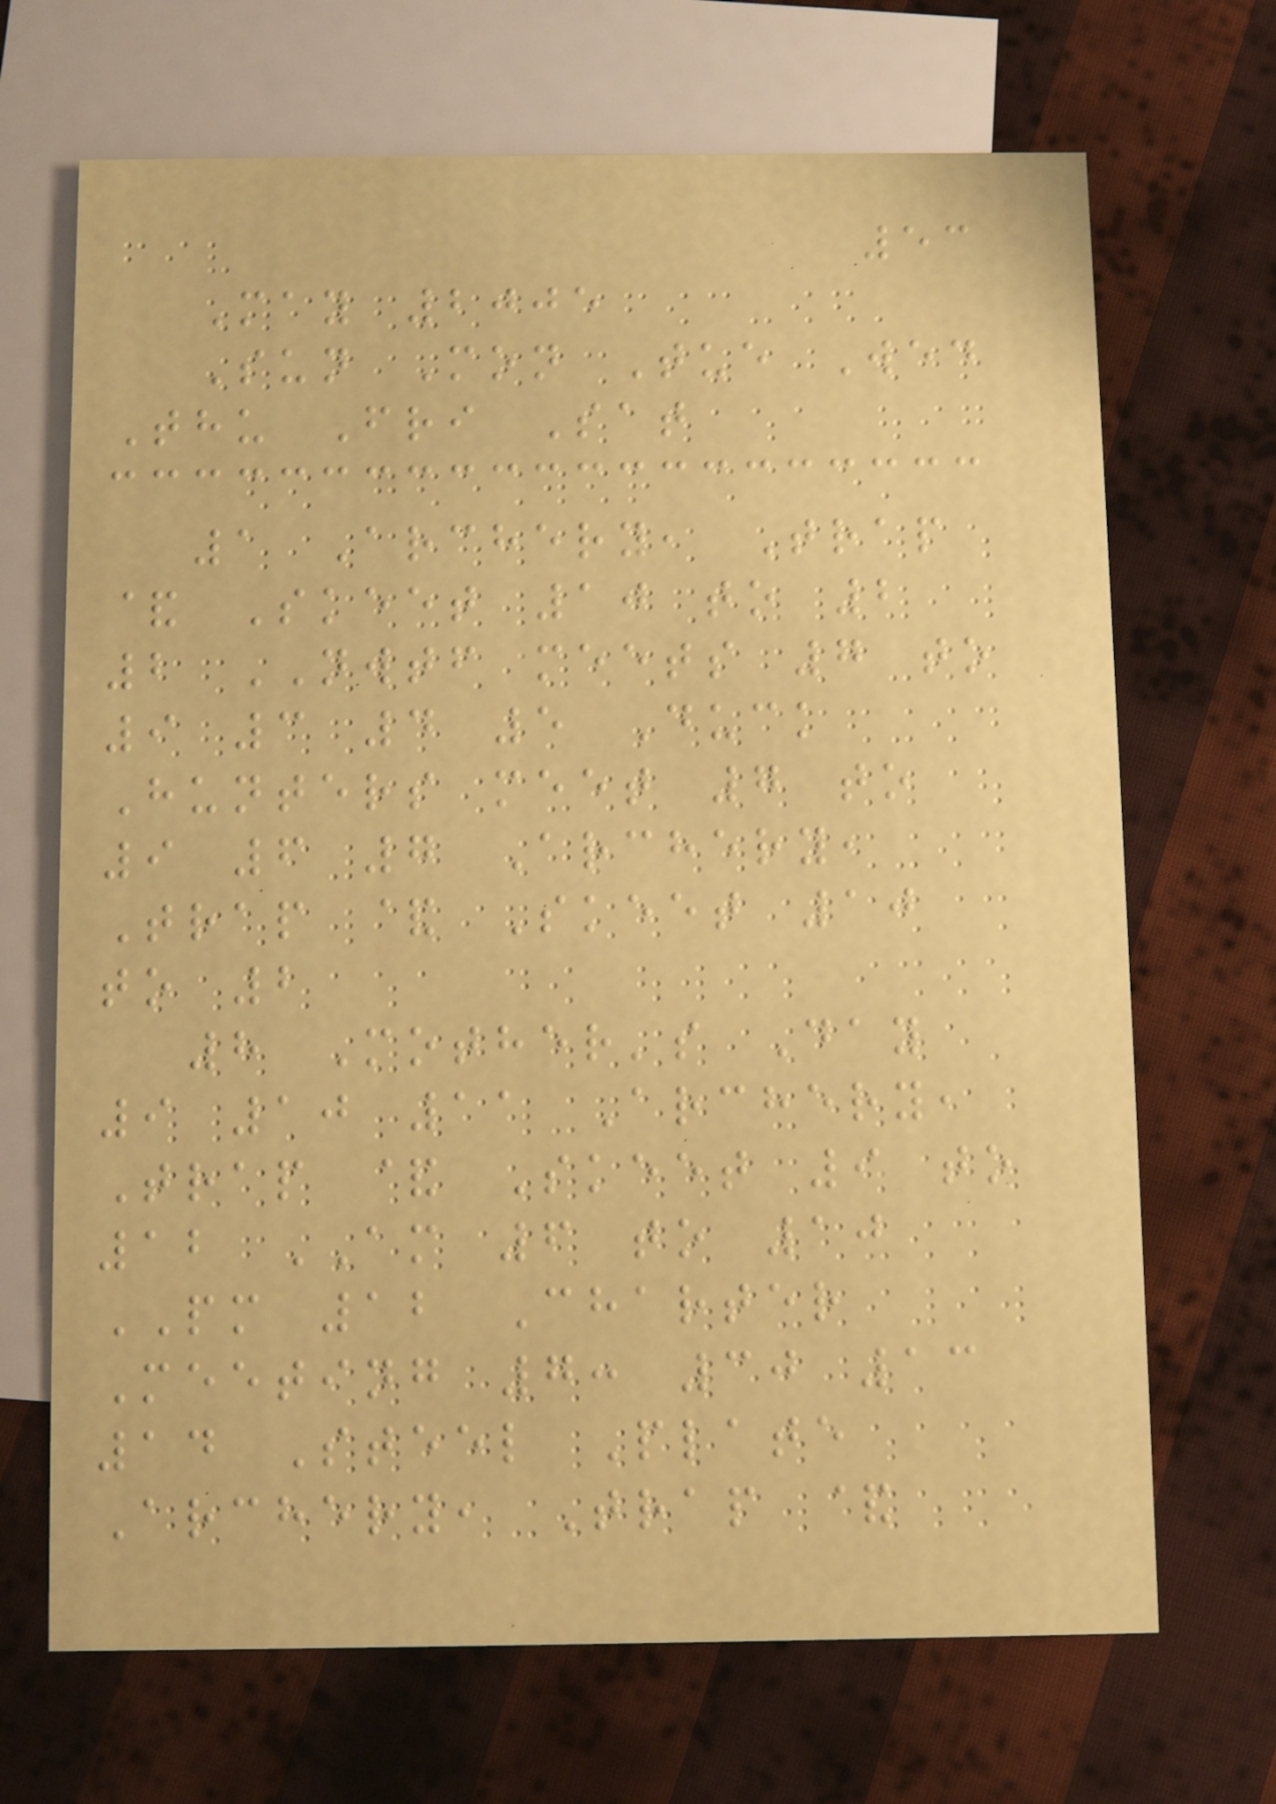53
May 2005
Sun Mon Tue Wed
Thu Fri Sat
1 Archery, Trap
& Skeet 10 to 2
2 NWTF meets 7 to
9 3 4 5 Duck
Hunters meet 7 to
9 6 7 Archery,
Trap & Skeet 10
to 2
8 Mother's Day
9 10 11 Archery,
Trap & Skeet 9 to
12 AM 6 to 10
PM 12 Charter
Meeting 7: 30 13
14 Steel Plate
Archery, Trap &
